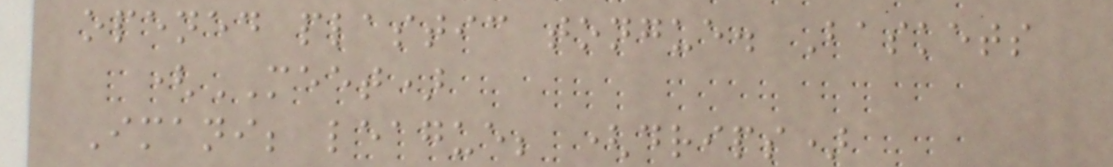opened plastic tongue. Baskets
(MEET)
Imani; league; (drips)
